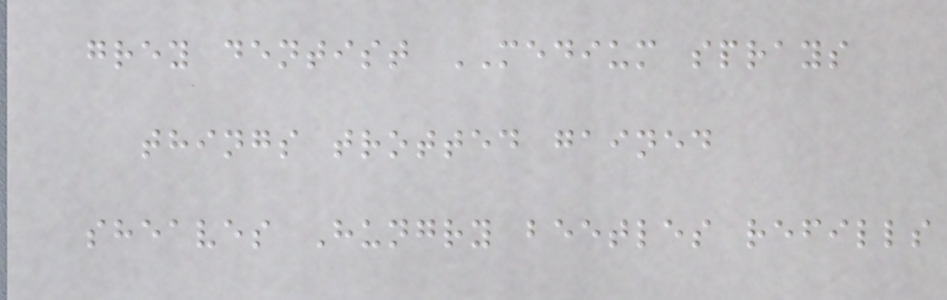grey dentist MEDIUM sprays
things trotted gained
sheaves Hungry beetles refills
